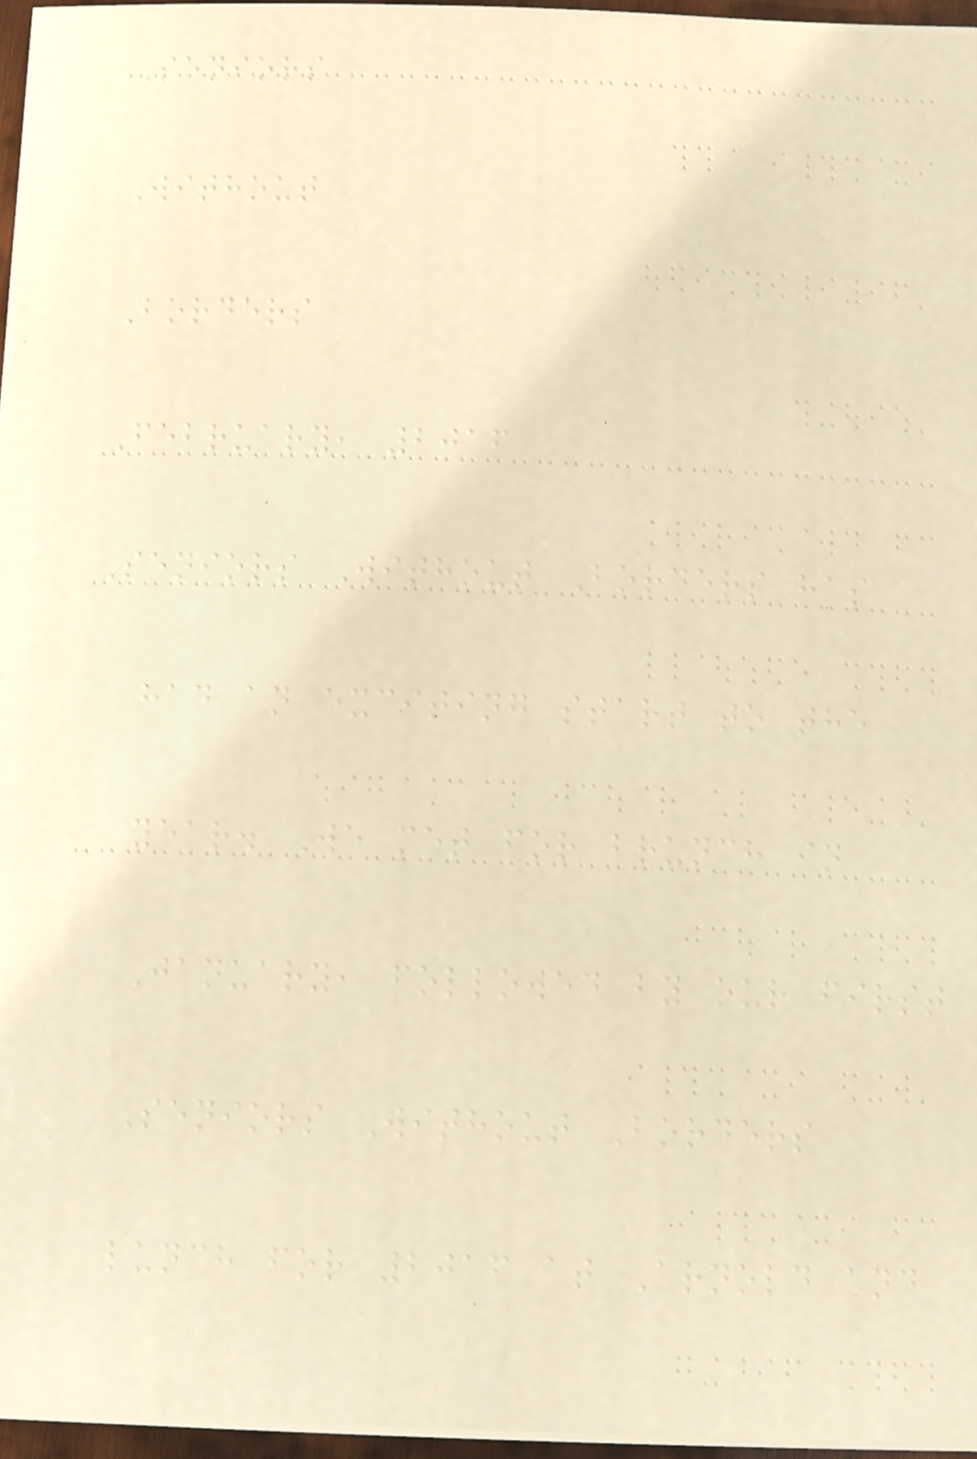Seniors
Without
Borders
February, 2016
Seniors Without Borders has
had an exciting start to the
year. We met for brunch in
January, followed by our first
Seniors Without Borders
lunch for 2016 at Arnold and
